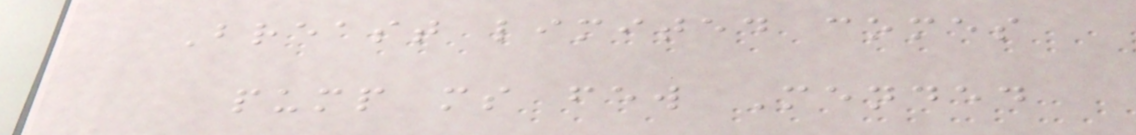Breast limited comes
pump ms few Mended
